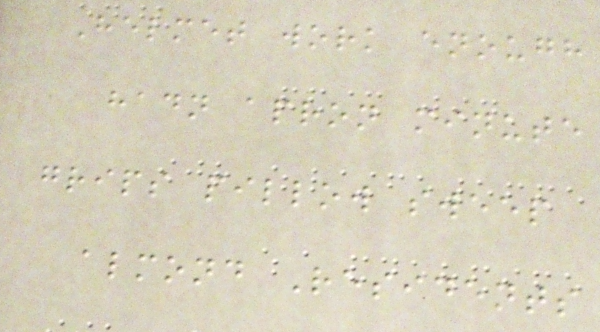Helmet work enough
hadn apron minute
grips pillow sweep
almond Residents
